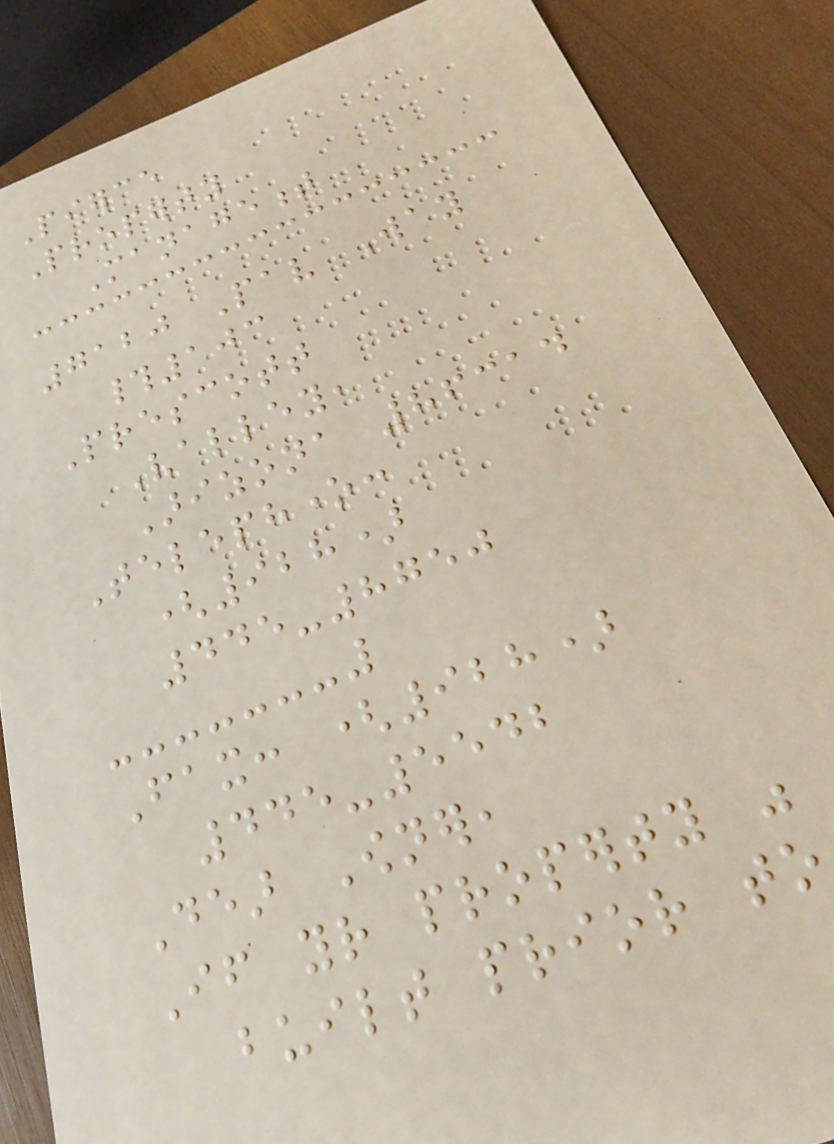Pierce
Property
Management
7120 Pav Way
#103
Prescott
Valley,
Arizona 86314
Telephone:
(928)
445-8750
Fax: (928)
445-5542
Dear Owner,
If your property was
built prior to
